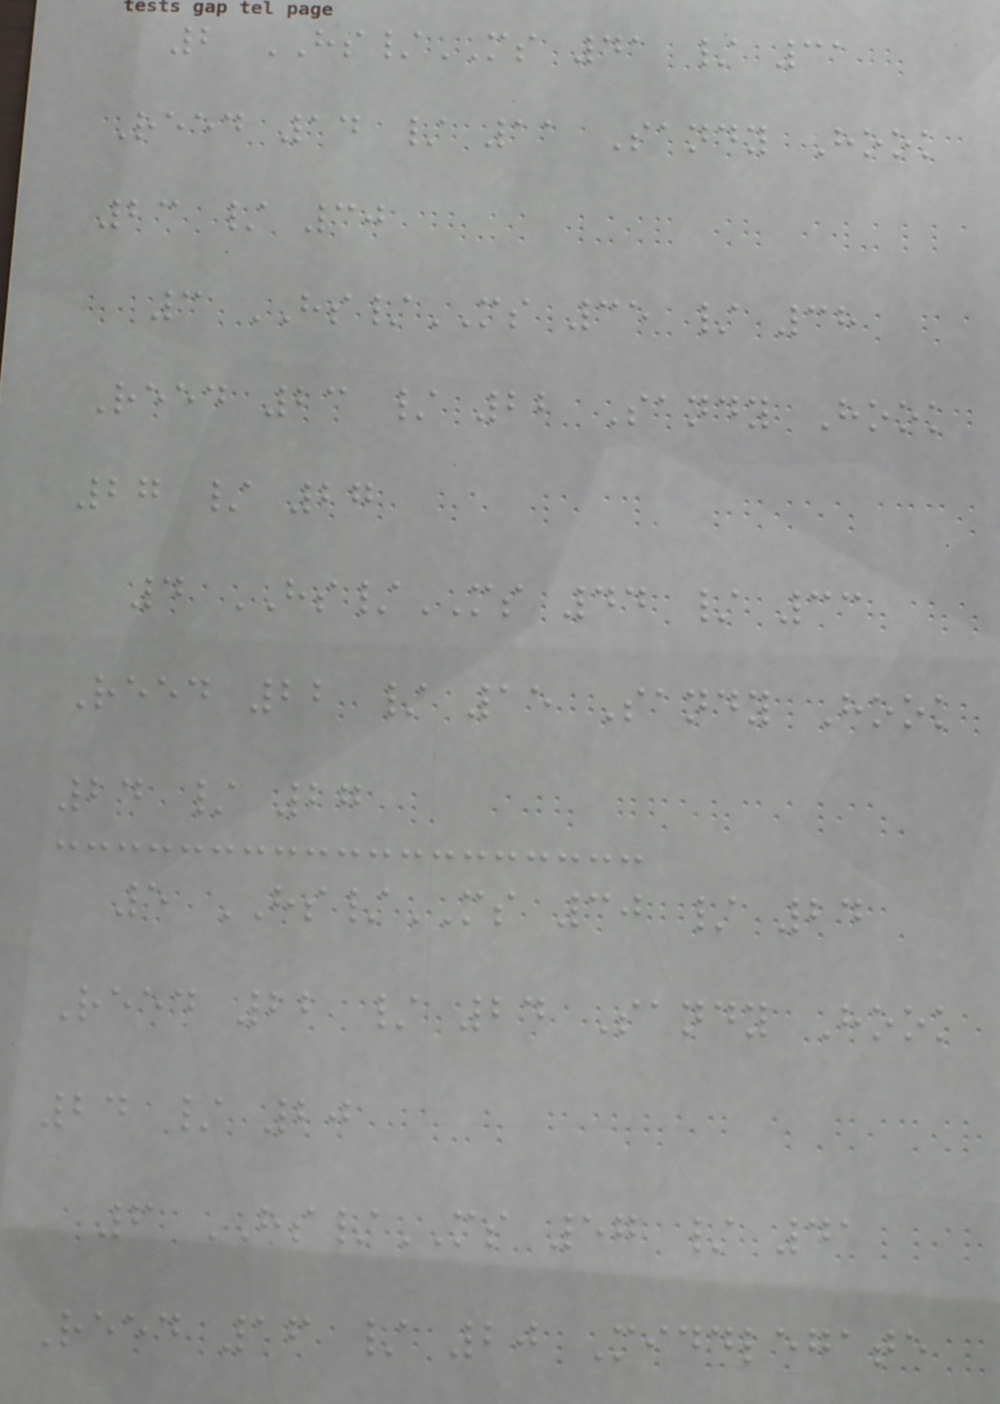2 HS/MS 41 / 31
Reed 14 / 11 Sandy Hook
23 / 30
3 HS/MS 35 / 38
Reed 23 / 22 Sandy Hook
27 / 27
4 HS/MS 44 / 33
Reed 22 / 15 Sandy Hook
24 / 27
5 HS/MS 30 / 24
Reed 22 / 24 Sandy Hook
24 / 20
6 HS/MS 57 / 41
Reed 16 / 20 Middlegate
